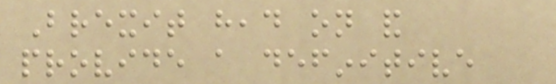Brexit head on and
provide a definitive
